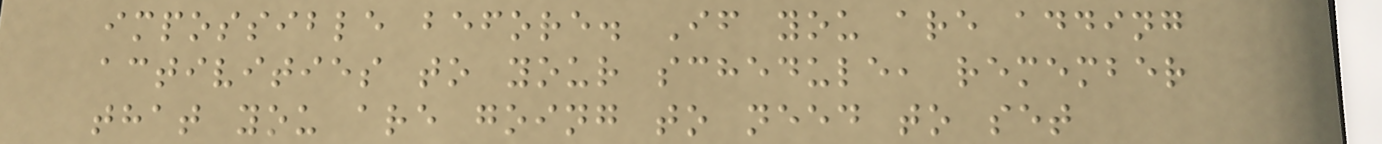impossible before. If you are adding
activities to your schedule, remember
that you are going to need to set
